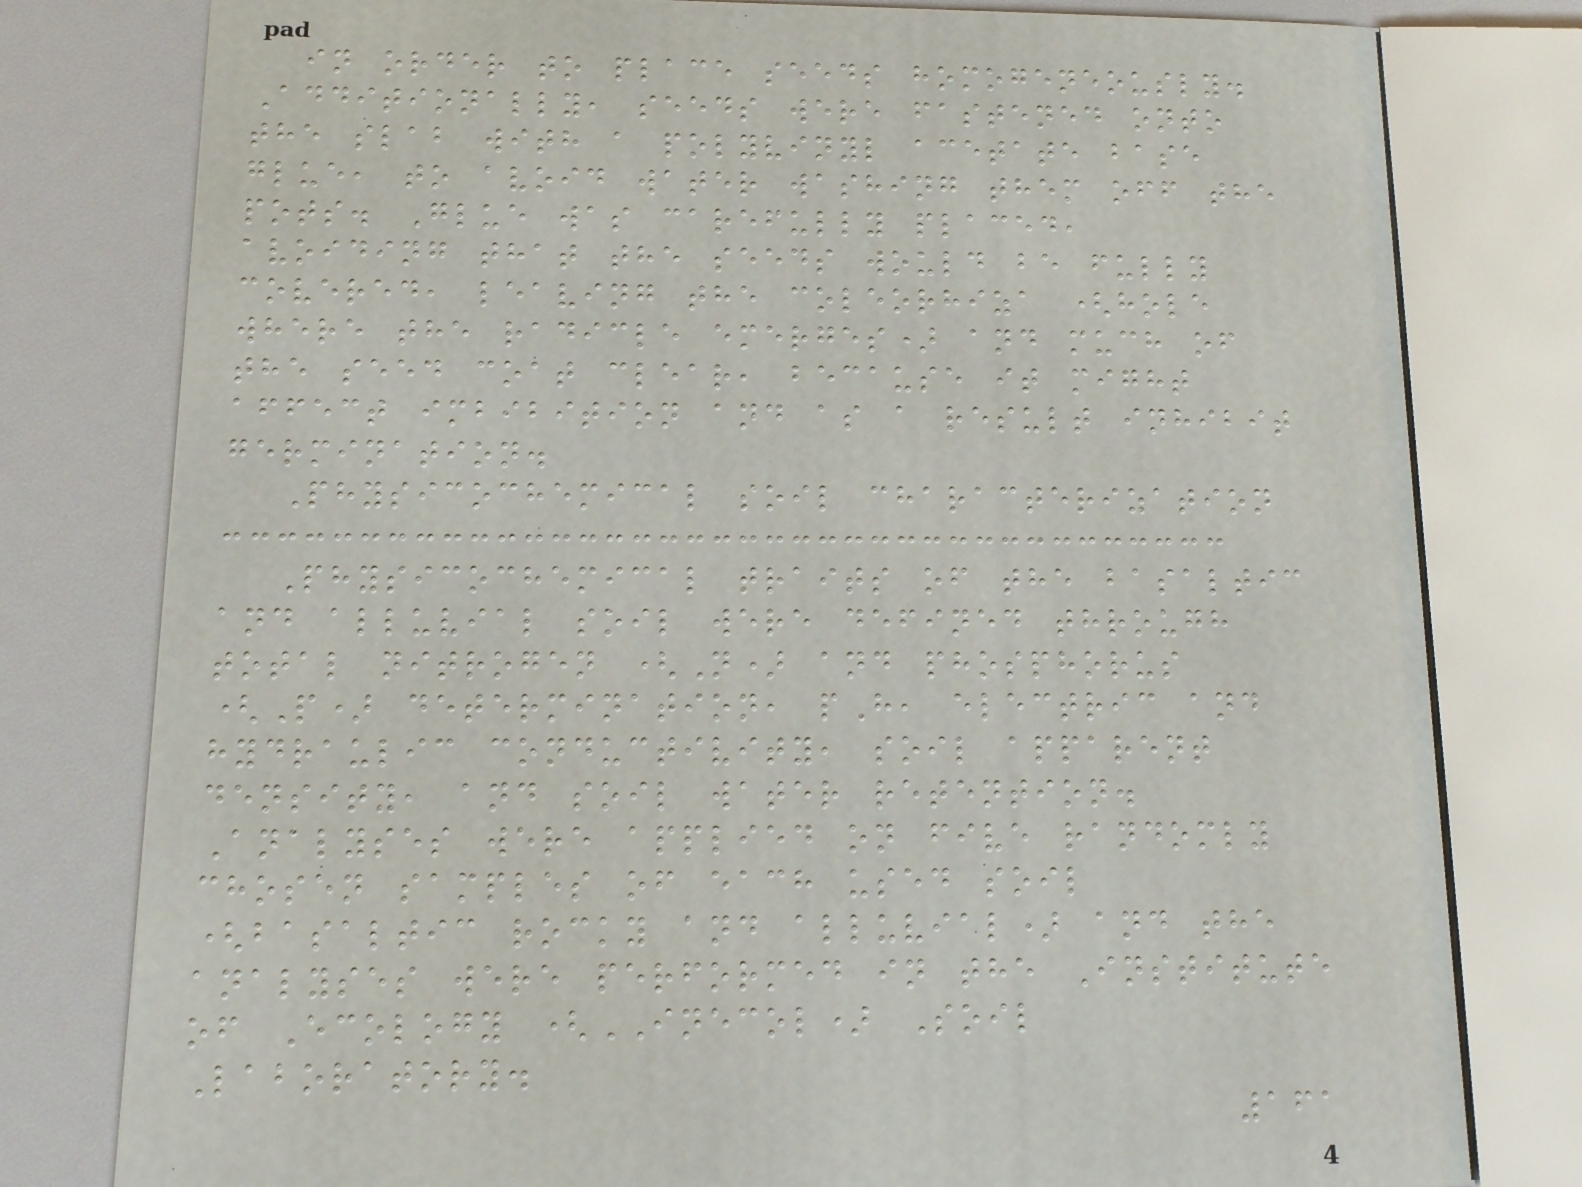in order to place seeds homogeneously.
Additionally, seeds were fastened onto
the slab with a polyvinyl acetate base
glue, to avoid water washing them off the
pots. Glue was carefully placed,
avoiding that the seeds would be fully
covered, leaving the coleorhiza (hole
where the radicle emerges) and much of
the seed coat clear, because it might
affect imbibition and as a result inhibit
germination.
Physicochemical soil characterization
Physicochemical traits of the basaltic
and alluvial soil were defined through
total nitrogen (N) and phosphorus
(P) determination, pH, electric and
hydraulic conductivity, soil apparent
density, and soil water retention.
Analyses were applied on five randomly
chosen samples of each used soil
(basaltic rocky and alluvial) and the
analyses were performed in the Institute
of Ecology (INECOL) Soil
Laboratory.
161
